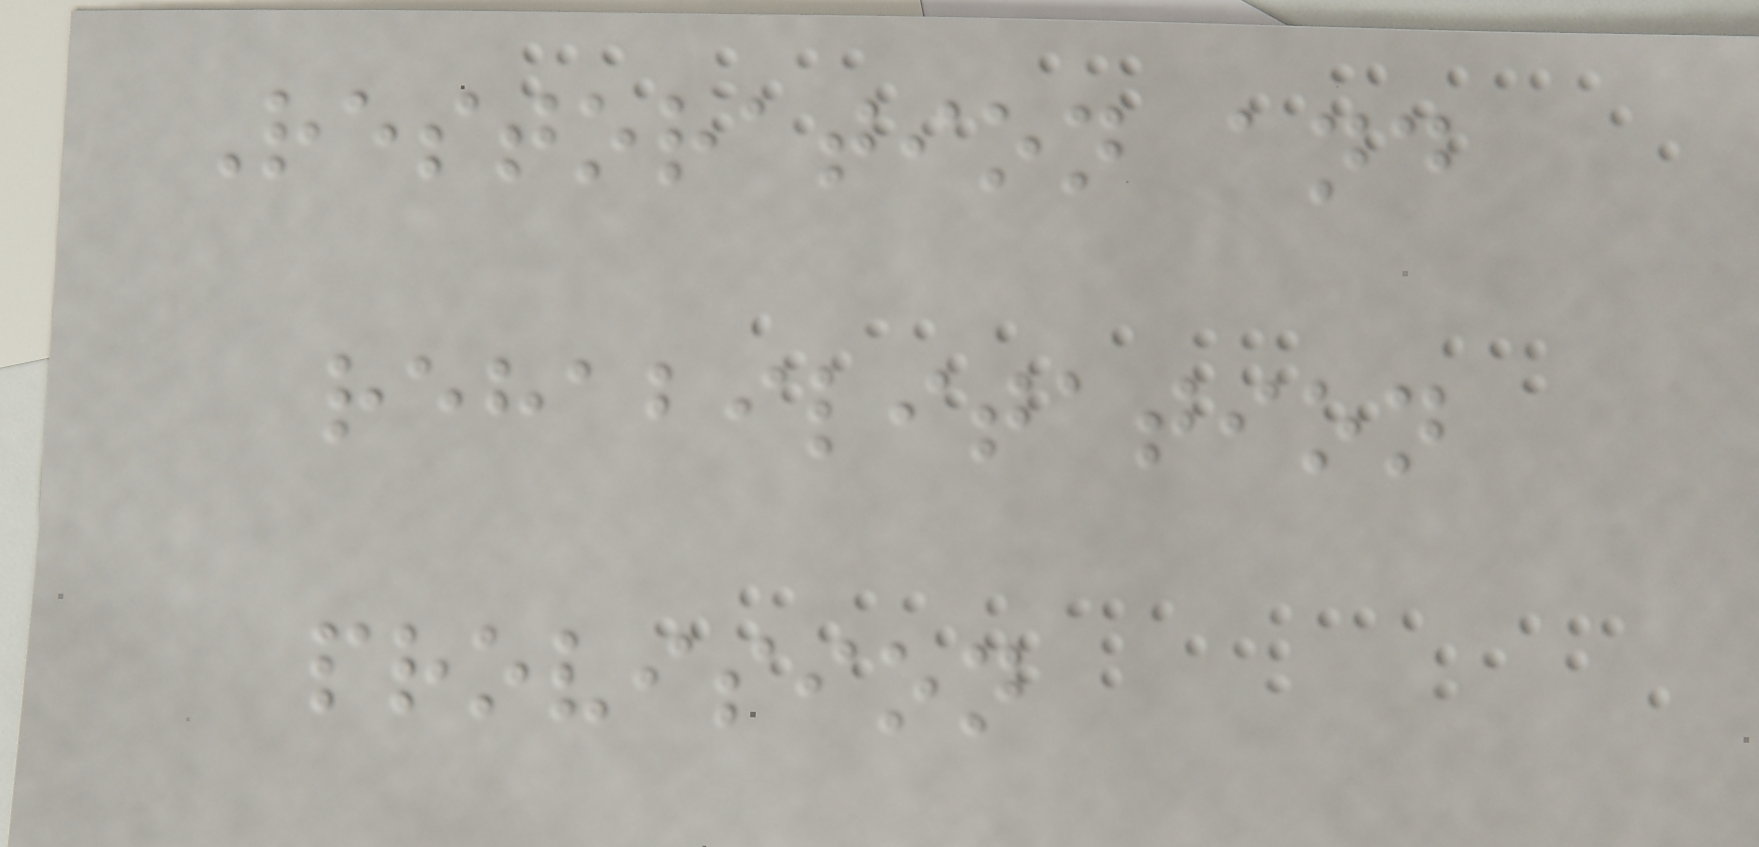Restoration and
rehabilitation
provision
